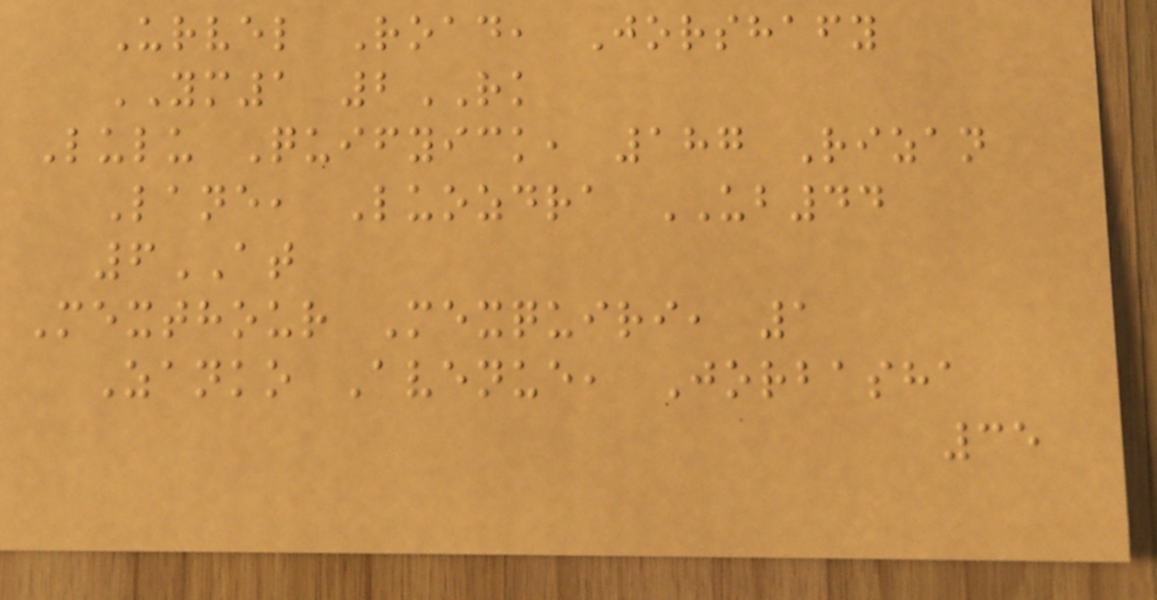Urvel Road, Jorshafy
YM1 2RK
Lulu Quifyick, 187 Rizan
Lane, Luozdra UB44
6AT
Mexthour Mexquiri, 1
Zanko Avenue, Jorbasha
35
